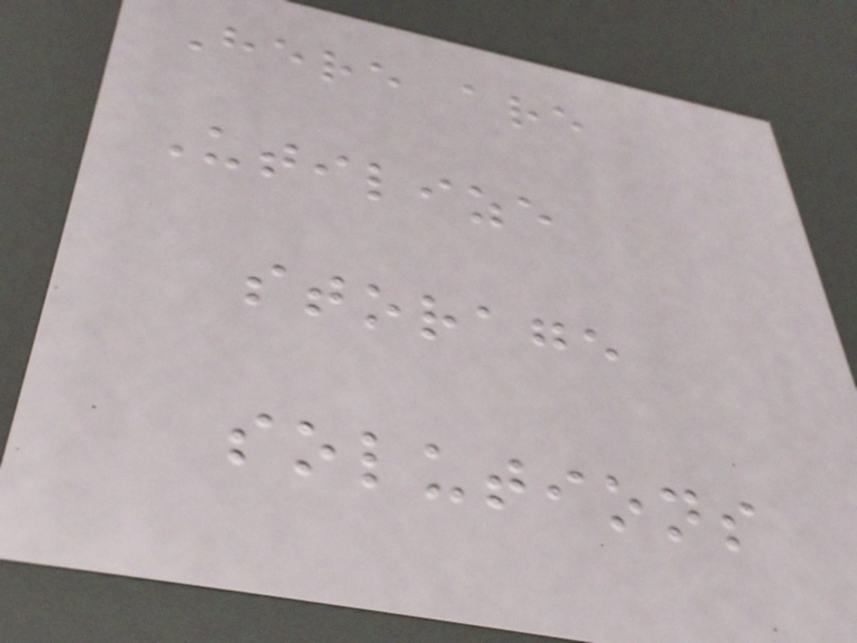Here are
Utilize
storage
solutions
